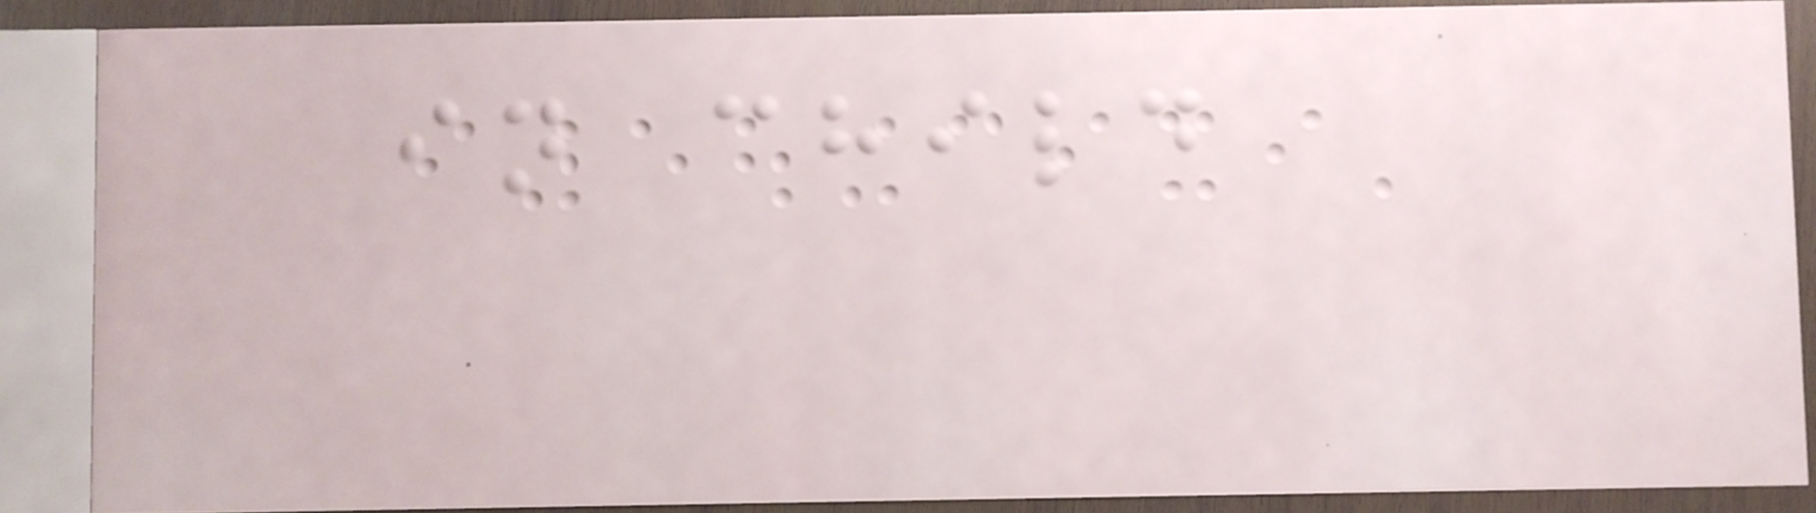in child
